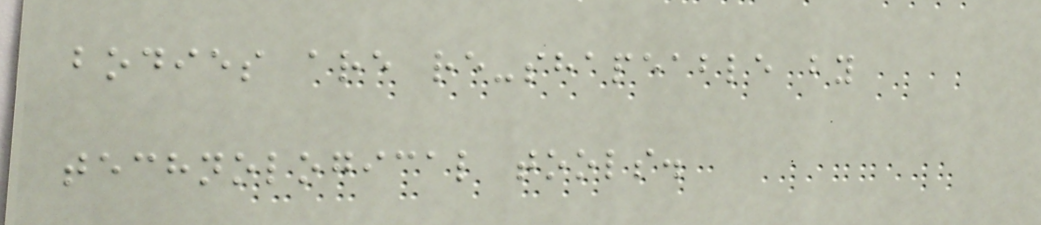bodies are re-shapeable by
technological tools.
